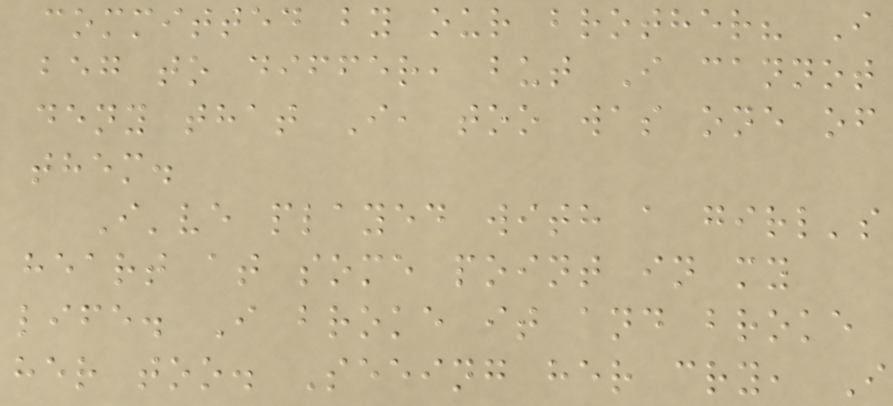committed by our brother? I
beg to differ, but I cannot
deny that I, too was one of
them.
I've played with a girl's
heart at some point in my
life. I broke it and broke
her too. Seeing her cry, I
